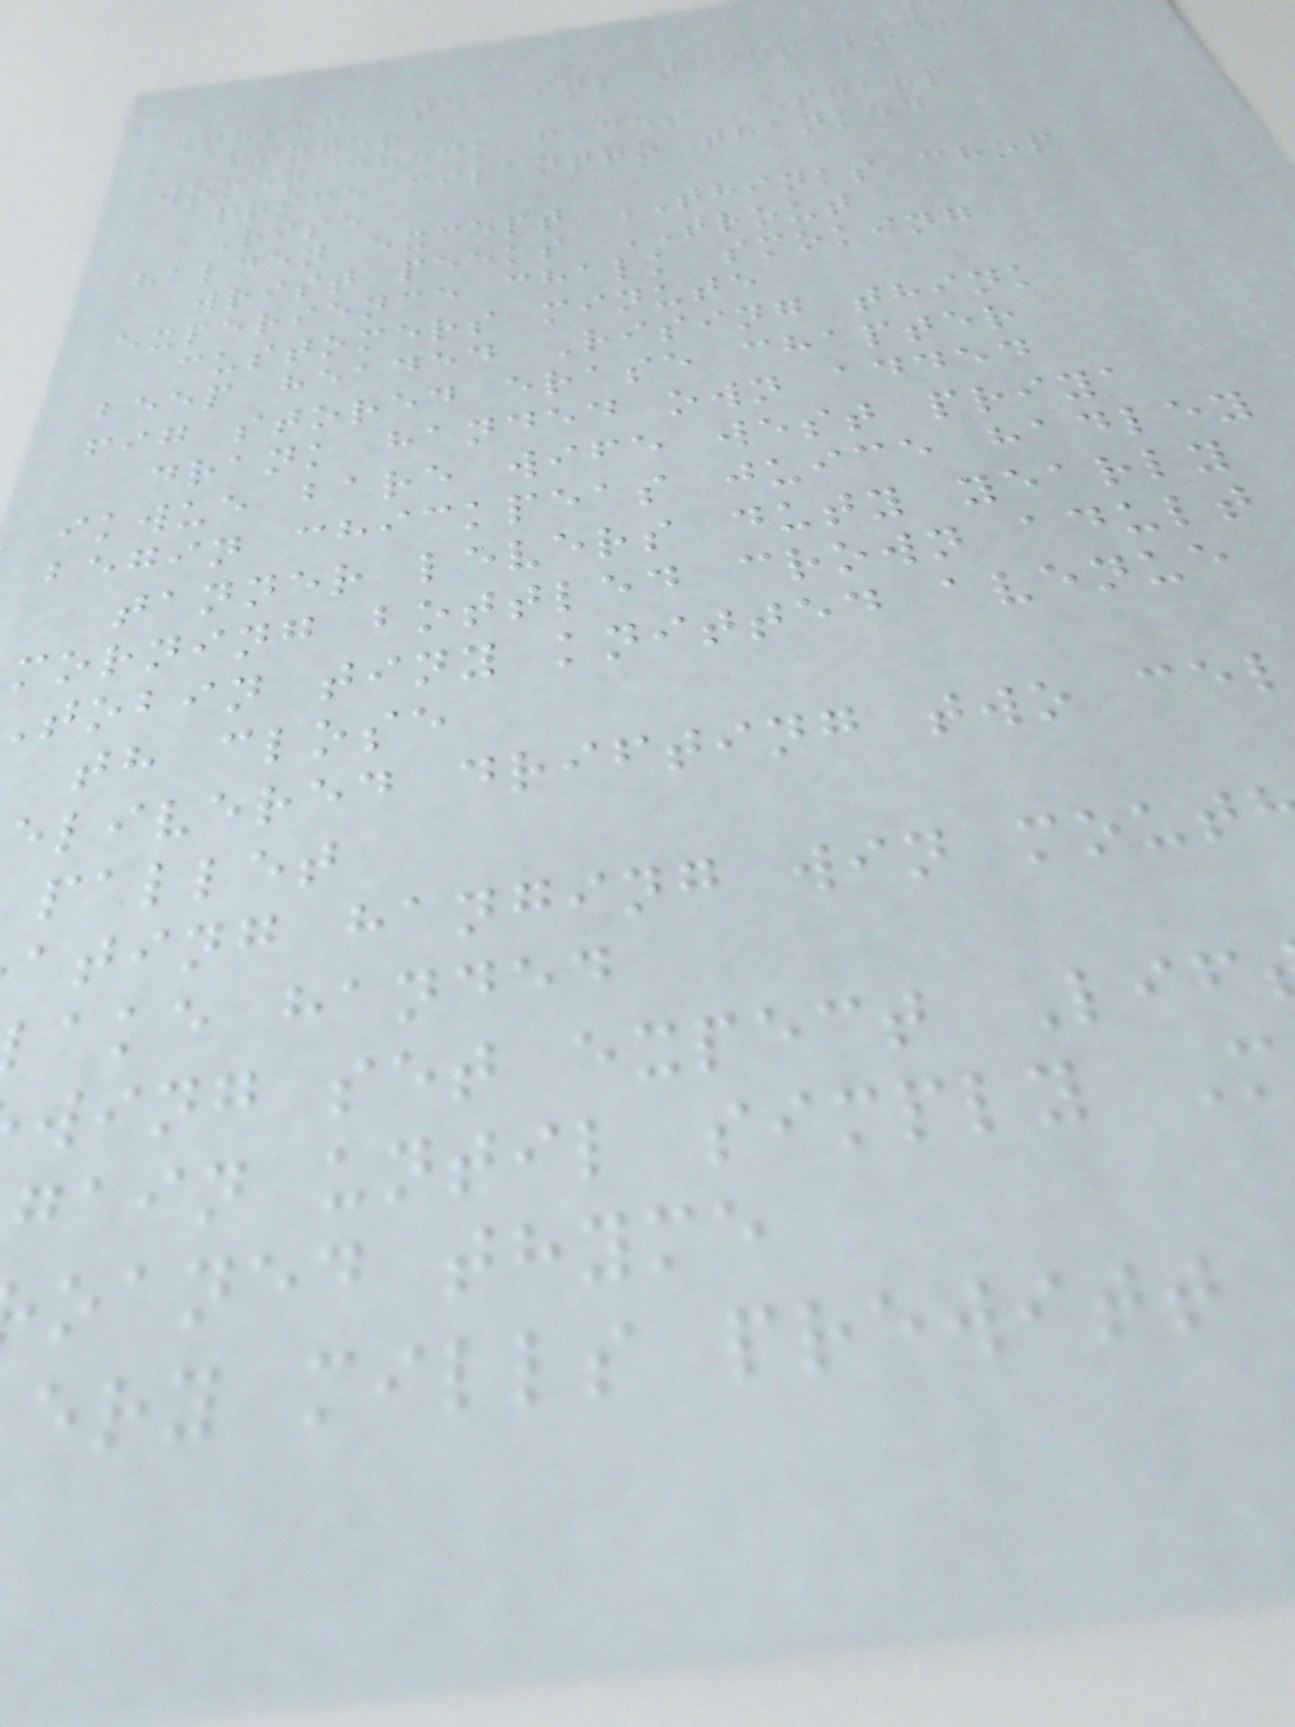Thief Sea ink tacos lock
finger
women check faces SHARP
price cilantro thanked
Rise
halden except THINKS chop
wrist peeks TROUT
experience chalk smoking
customers minute
beep headed Rising think
fig stored erase chapter
drank handed own added
ikwue bare wife west priya
begin chickpeas juice hadley
tanner levers duty yearly
morning bottled crown adult
tobin tiny knitted avenue
th close
elivered drifting two cel
pallet
ating hanging win mout
ake handed
wing set expect Lif
gain until simply M
oaned thyme
ery mills prewitt
